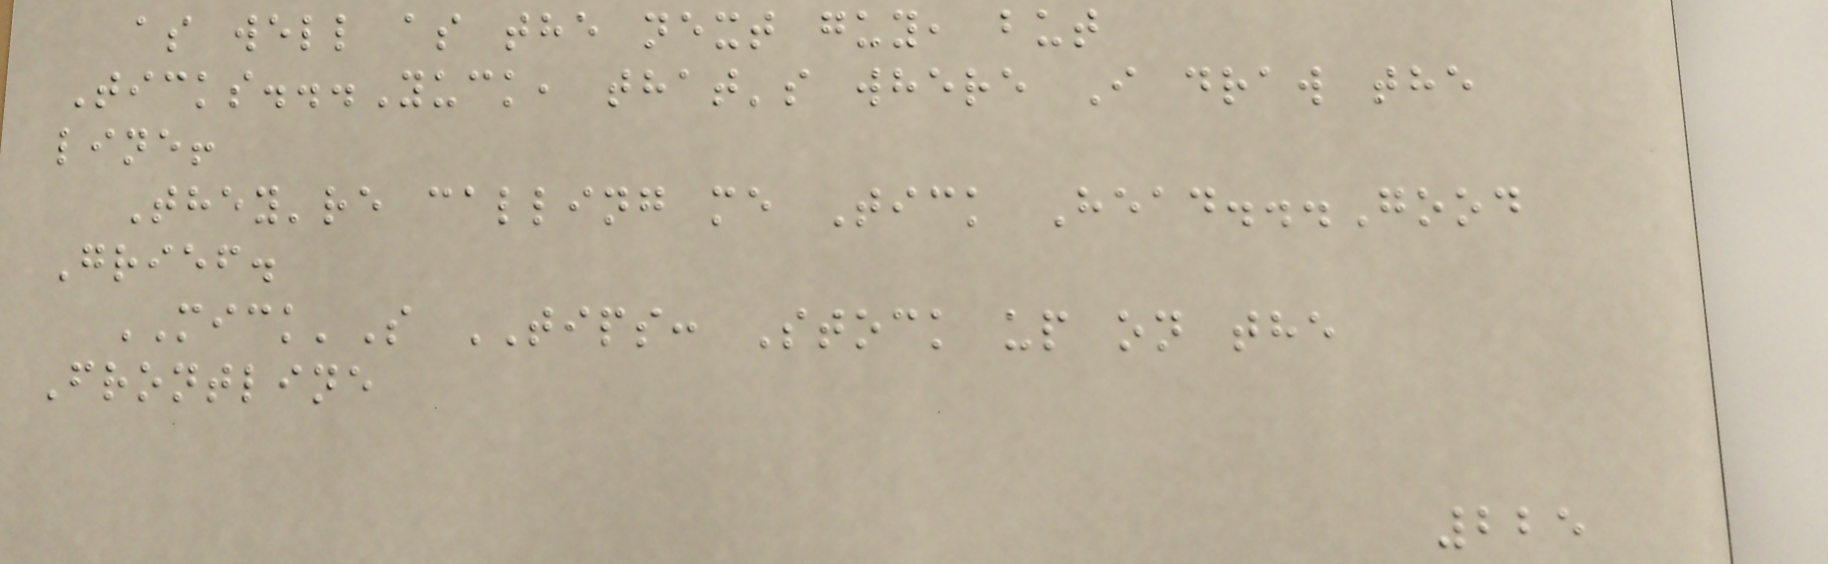as well as the next guy, but
Ticks...Yuck, that's where I draw the
line!
They're calling me Tick Head...Good
Grief.
MICK'S TIPS: Stock up on the
Frontline
225
